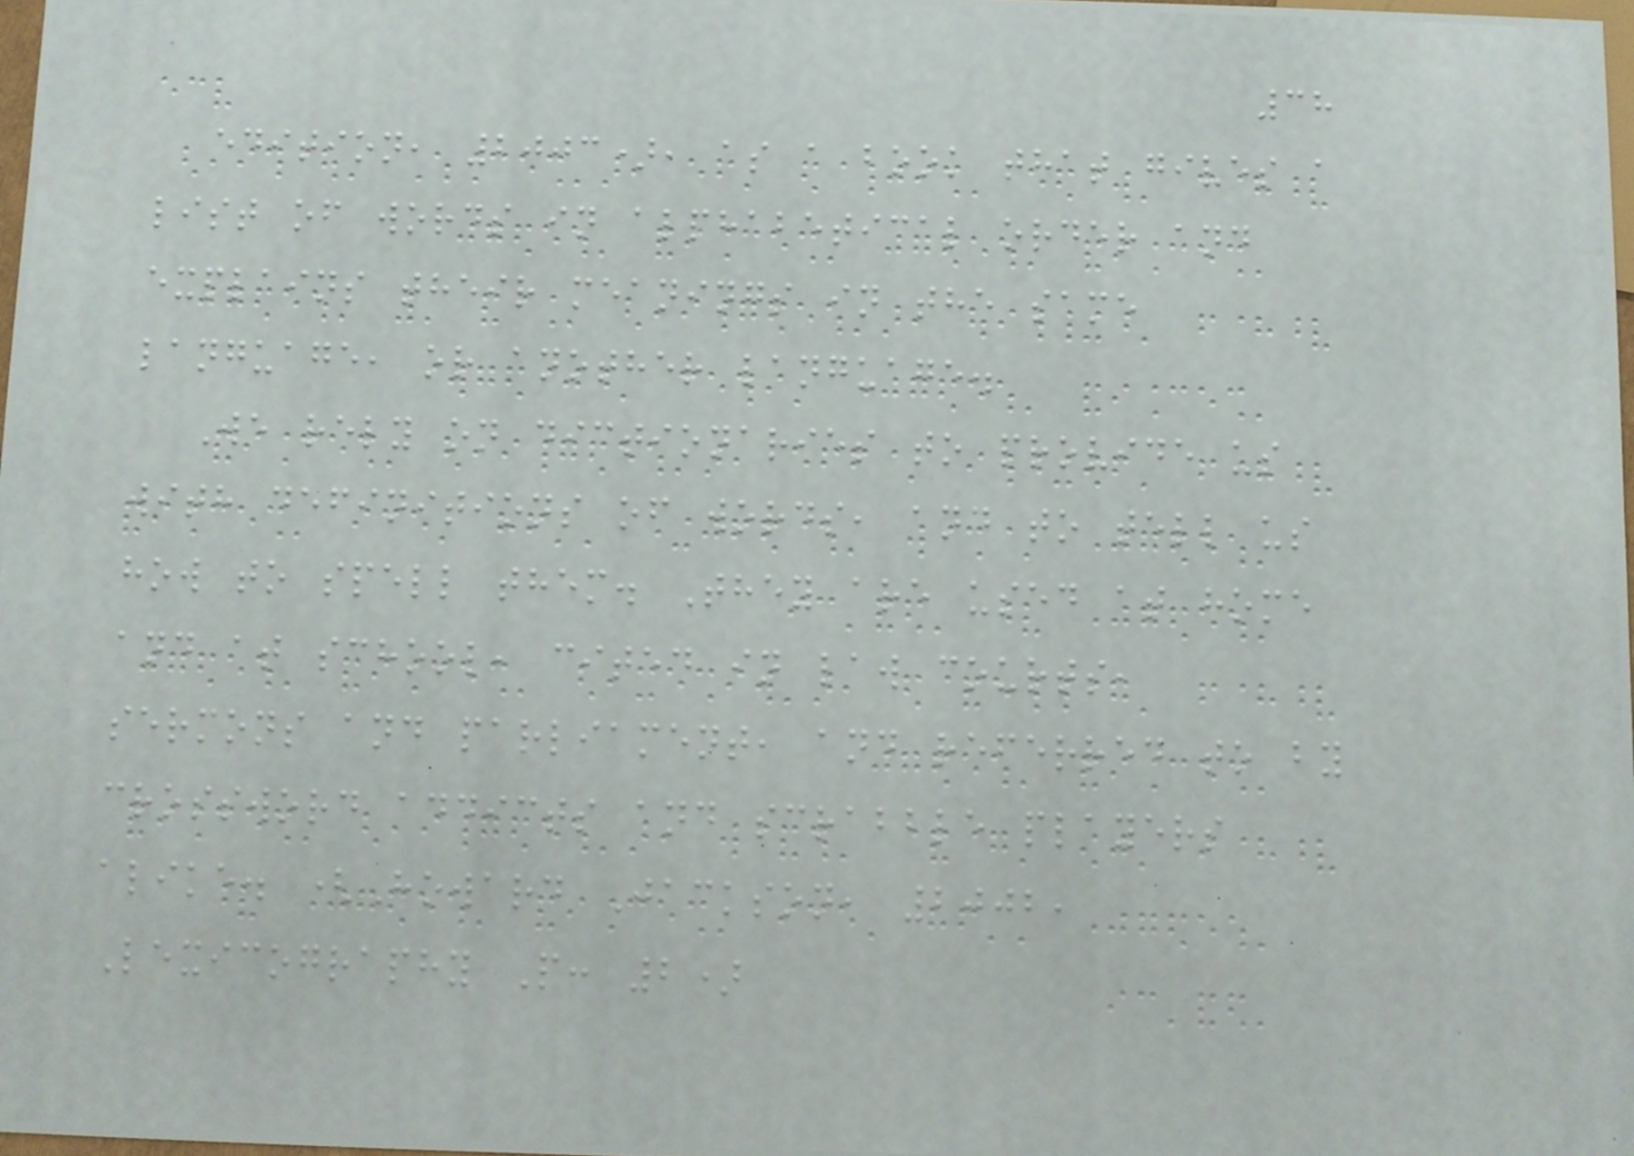38
edition, 2003), as a book that gives a
list of words in alphabetical order and
explains their meanings in the same
language, or another language.
We rely on dictionaries to provide us
with definitions of words, and to tell us
how to spell them. They are used at home
and at school, cited in law courts,
sermons and parliament, and referred to by
crossword addicts and scrabble players
alike. (Howard Jackson, 2002,
Lexicography P: 2)
